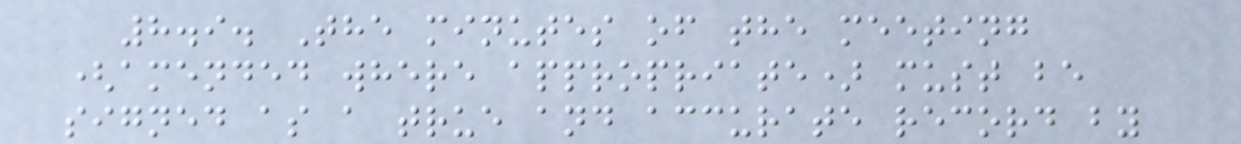8.9. The minutes of the meeting
(amended where appropriate) must be
signed as a true and accurate record by
